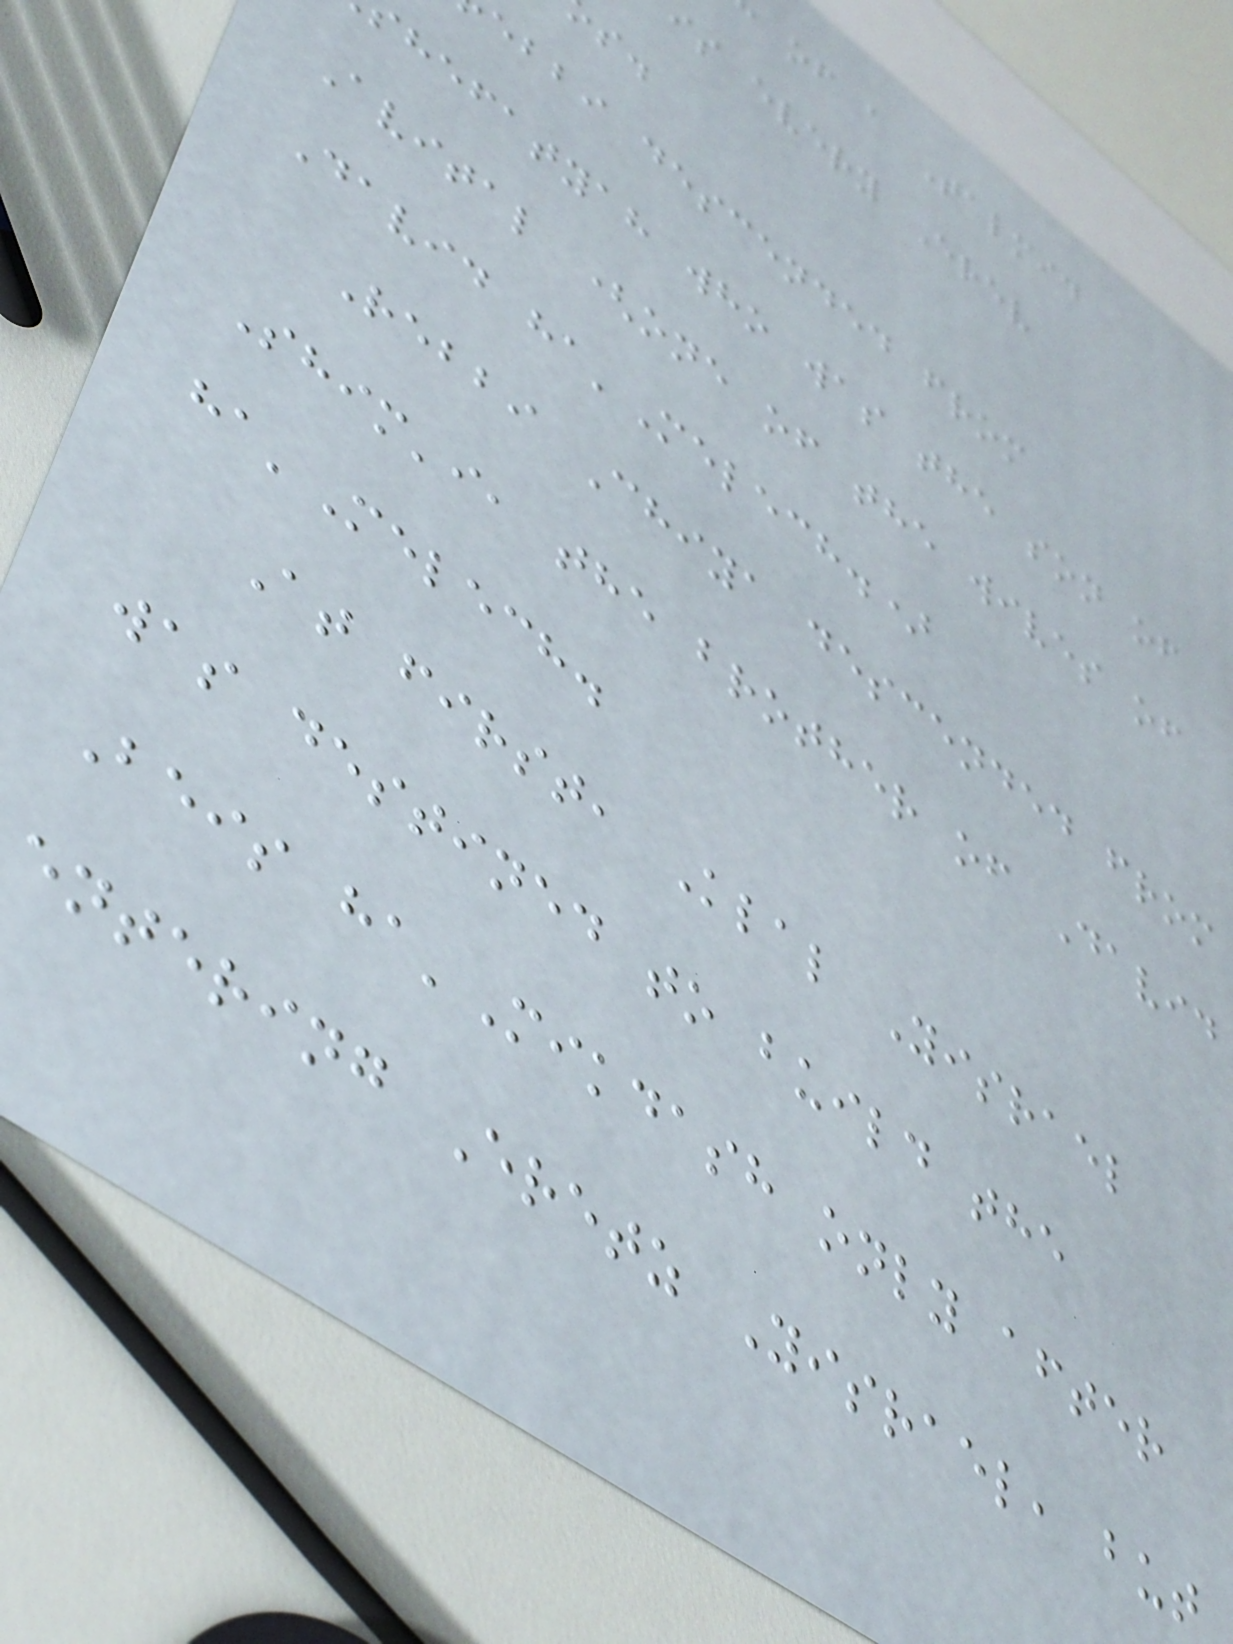of a Talmid
is every Erev
ebbi descended from
hefatyah who was the son of
Avital (one of the wives of
David ha'Melech.)
Rebbi Chiya descended from
Shim'i, the brother of David
ha'Melech.
At first, Klal Yisrael
was destined to build the
Beis ha'Mikdash only after
entering Eretz Yisrael, but
